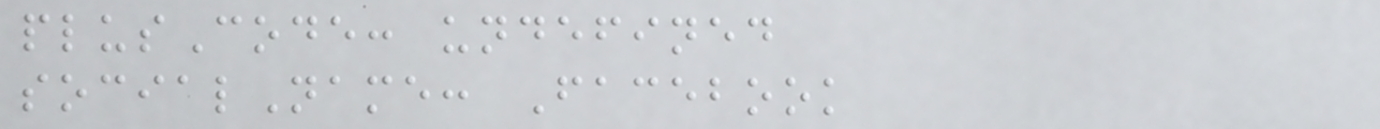plusCode: undefined
socialName: Facebook
